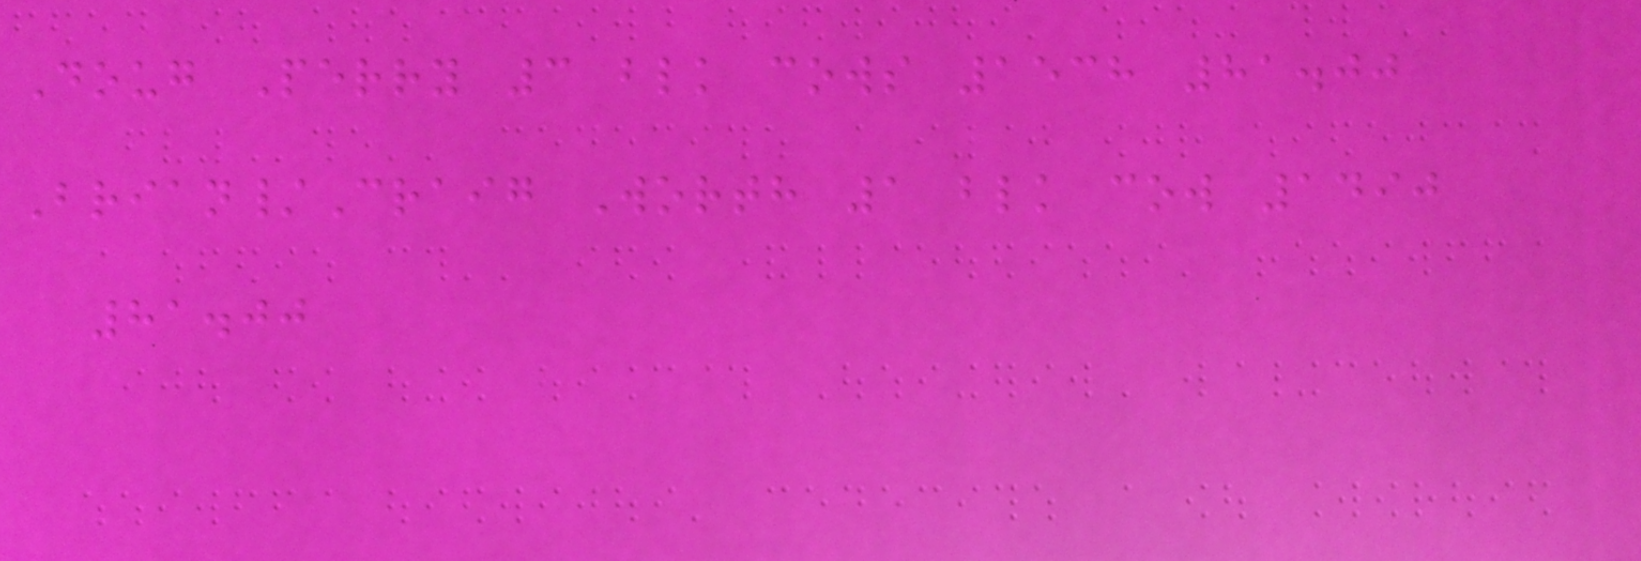Doug Perry 3 blk cows 1538 81.00
Brian/Craig Worth 1 blk cow 1490
81.00
